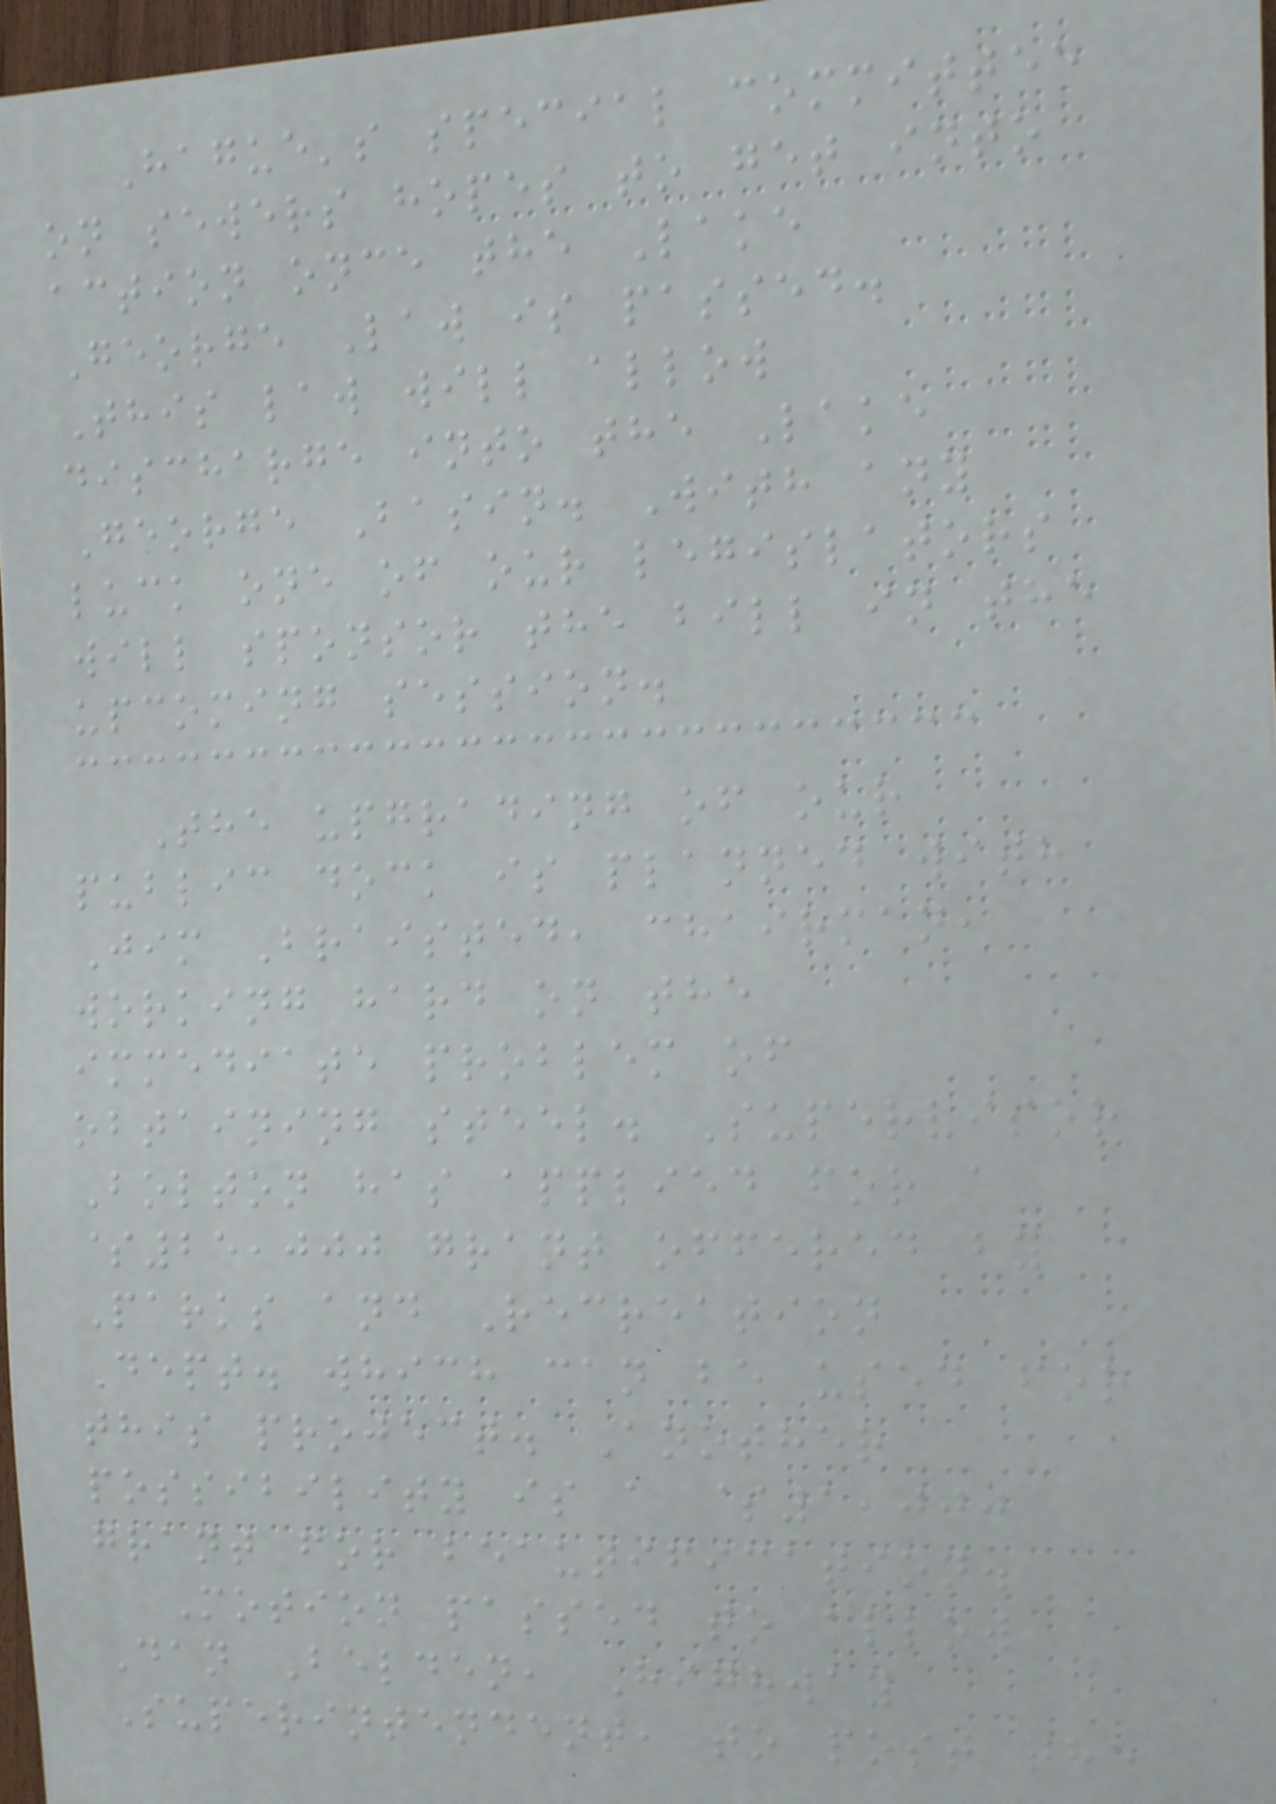Hague's special committee
on sewers hopes to get into
action once the Lake
George Law is passed.
This law will allow
discharge into the Lake
George Basin. With any
luck one of our legislators
will sponsor the bill in the
upcoming session.
The upgrading of our
public dock is planned with
Jim Braisted, chairman,
working hard on the
immediate problem of
obtaining steel. Supervisor
Bolton has applied for a
$25,000 grant offered by
Parks and Recreation
Dept. which can be used for
this project. Another
possibility is a $1,000
grant for beautification.
Motion passed to allow
Dan Belden, Highway
Superintendent, to post the
